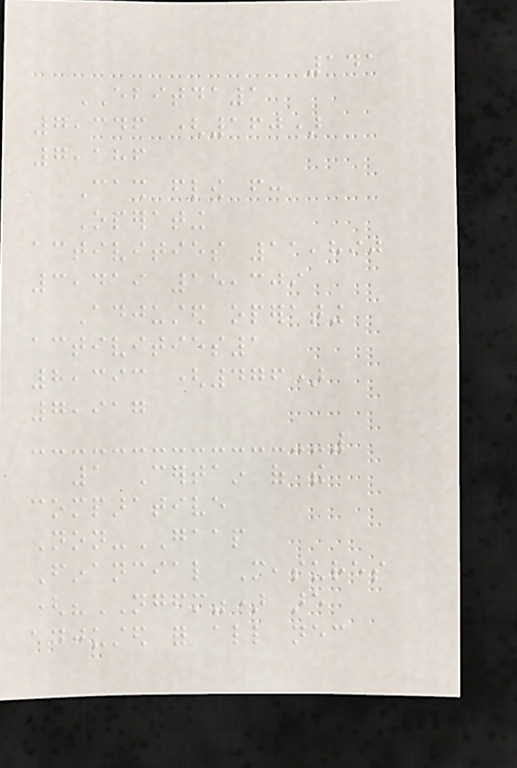141
EBITDA1
7,346 (160)
7,186
Cash flow from:
Operating
activities 11,890
3,419 15,309
Adjusted operating
activities1
8,393 (476)
7,917
1 Certain of the
comparative
Non-GAAP
Financial Measures
("NGFM") are
adjusted for all necessary
